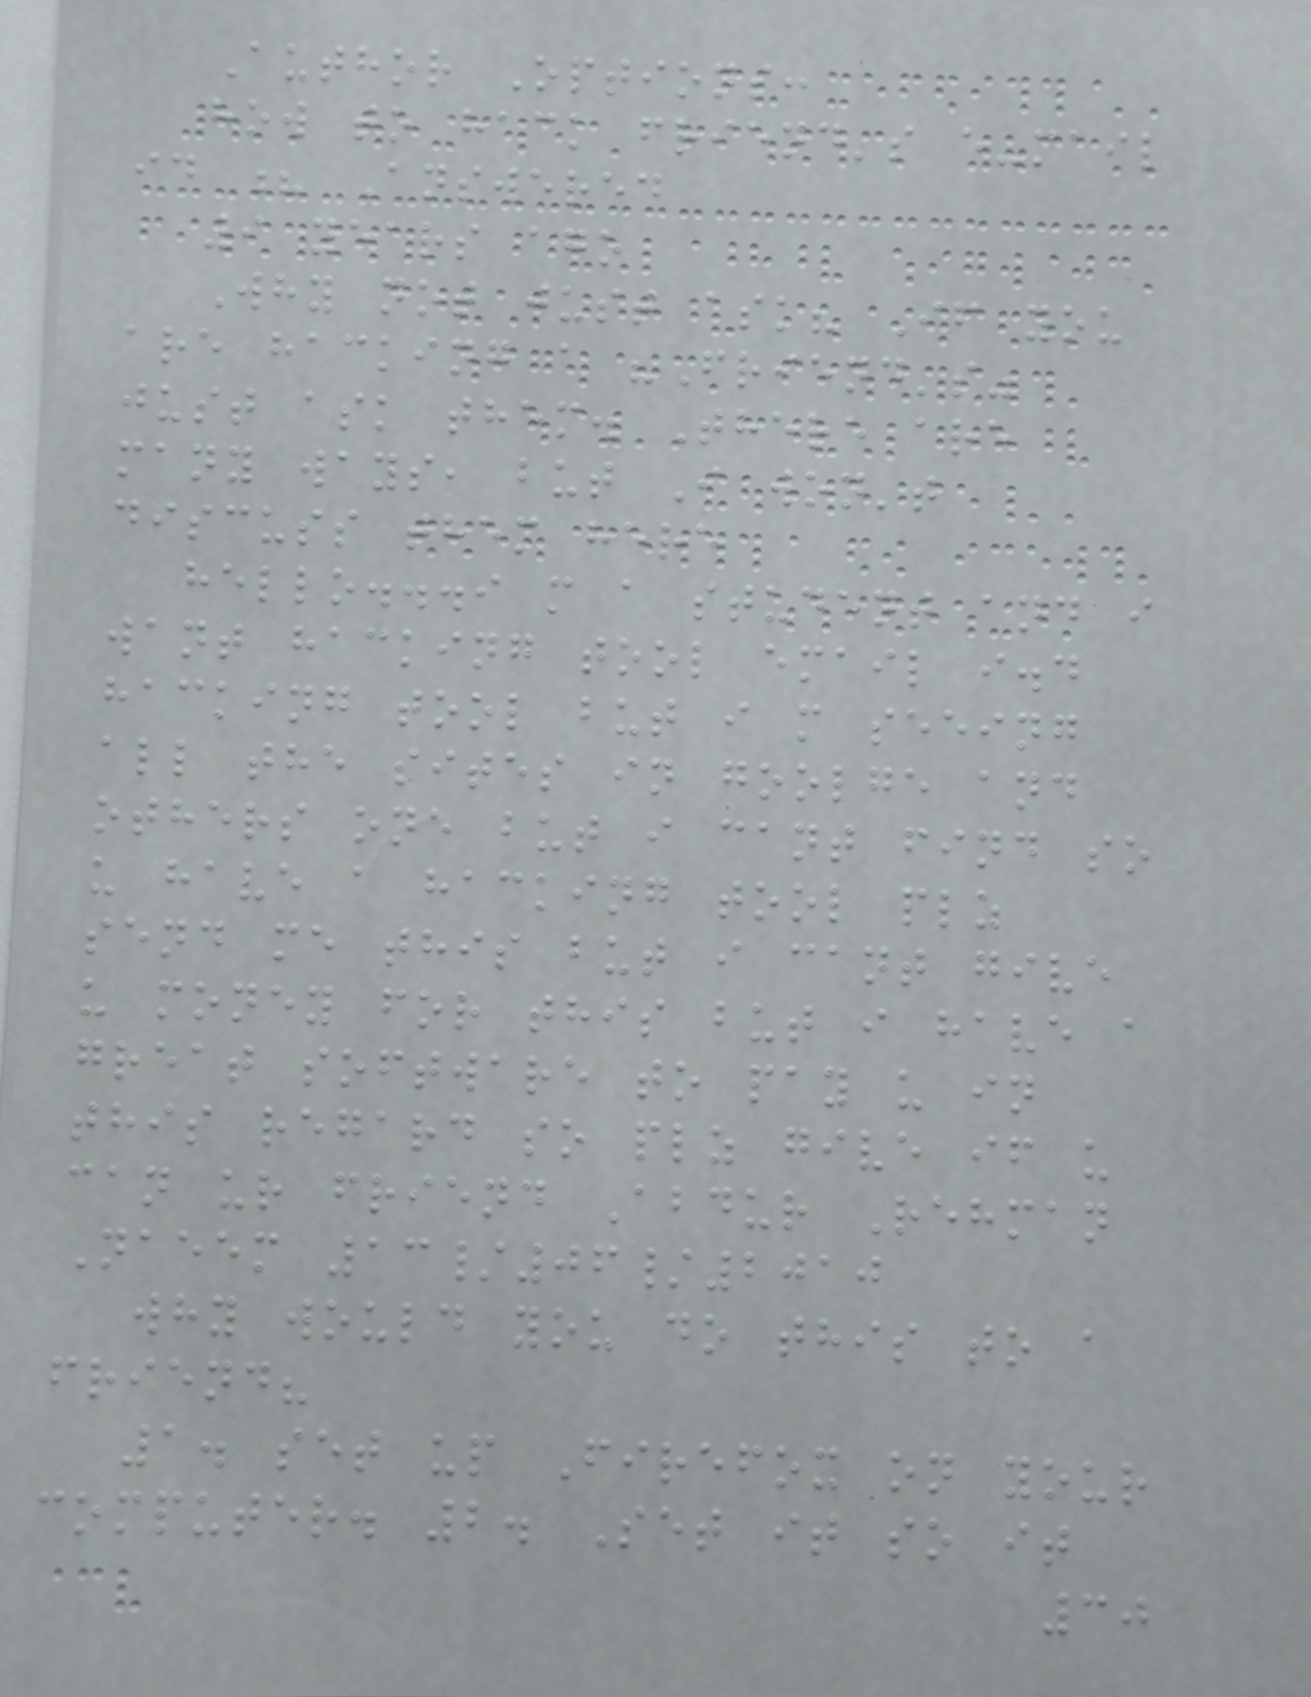Author Options:
how to hack friend's e-mail
id ? Answered
9 years ago
Why not just ask? If you
are hacking a "Friend's"
just ask them. There are
many ways, but I won't
discuss them here
hello...i m a student and i
want hacking tool email i.d
hacking tool but i m seeing
all the sites in goolge and
others one but i cant find so
u have a hacking tool plz
send me this but i cant give
u money for this but i have a
great software to pay u in
this regard so plz give if u
can ur friend Abdur Rehman
Naeem 13/06/2010
why would you do this to a
friend?
1. set up Firefox on your
computer. 2. Set it so it
30
